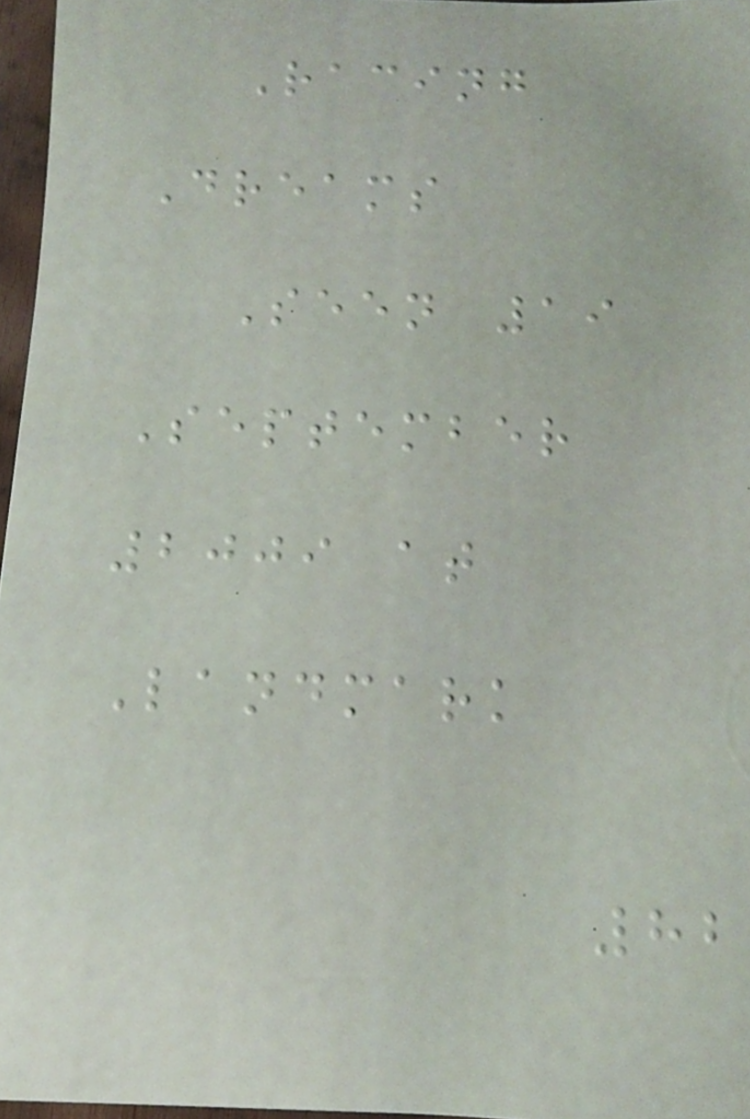Racing
Dreams
Seen 19
September
2009 at
Landmark
82
